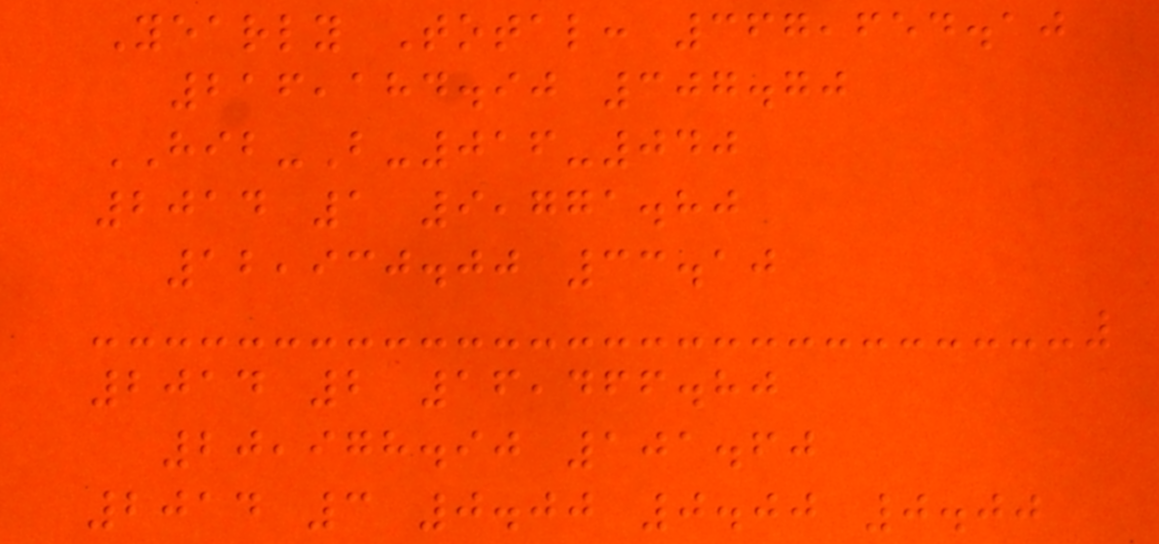Yearly Total: 367,654.10
216,184.90 307.70
HIB-B-016-040
2014 1 9,771.80
12,930.00 33.10
2014 2 16,466.80
20,978.90 101.60
2014 3 0.00 0.00 0.00
